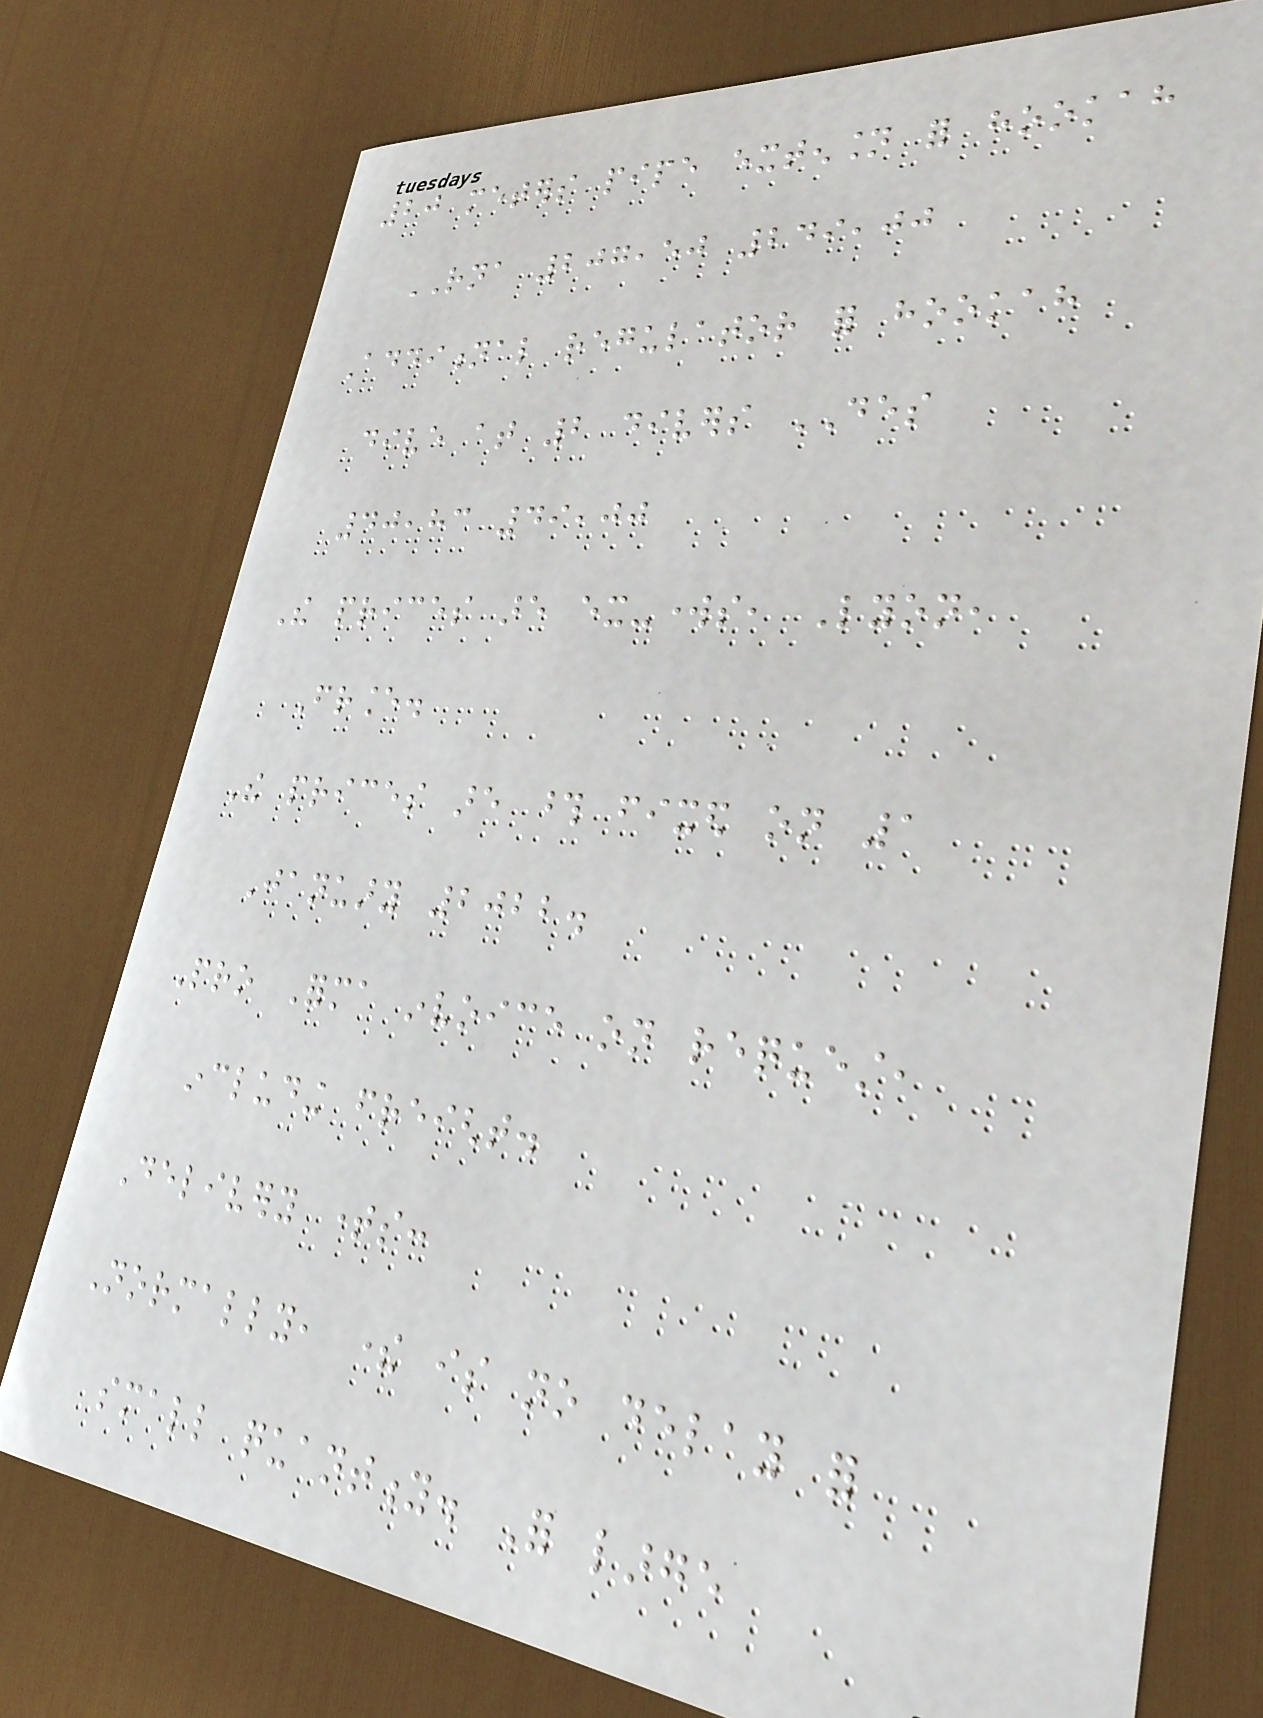20 meters pipe extension for hookah
RNA 207,50 249,00
Additional regulator for hookah
dive at 2 divers DES
40,83 49,00
The prices are ex-works, Lyon,
France.
The prices are those fixed on 1
January 2022.
Pro Forma invoice on request,
including freight.
Delivery times:
Normally, there is no delay for
small quantity. For large
